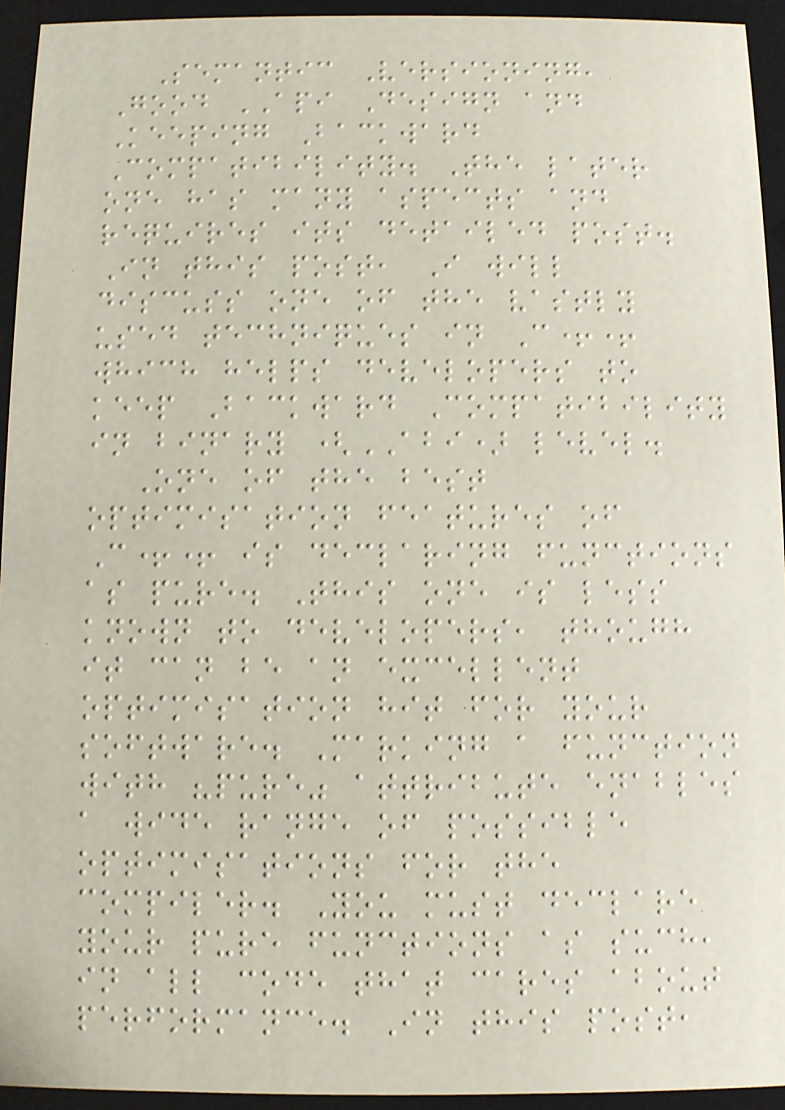Semantic Versioning,
Good API Design and
Keeping Backward
Compatibility. The later
one has many aspects and
requires its detailed post.
In this post, I will
discuss one of the vastly
used techniques in C++
which helps developers to
keep Backward Compatibility
in binary (ABI) level.
One of the best
optimisation features of
C++ is declaring functions
as pure. This one is less
known to developers, though
it can be an excellent
optimisation hit for your
software. Marking a function
with "pure" attribute enables
a wide range of possible
optimisations for the
compiler. You must declare
your pure functions as such,
in all code that cares about
performance. In this post,
